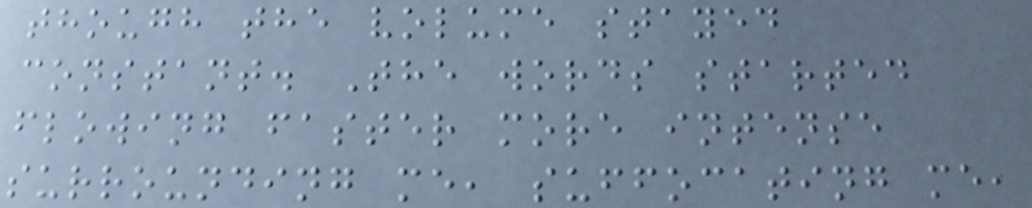though the volume stayed
constant. The words started
flowing faster more intense
surrounding me, suffocating me,
